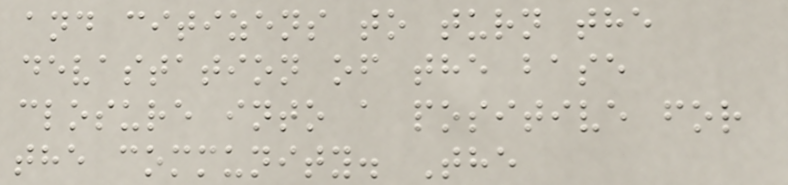and citizens to turn the
devastation of the base
closure into a positive for
the community. The
